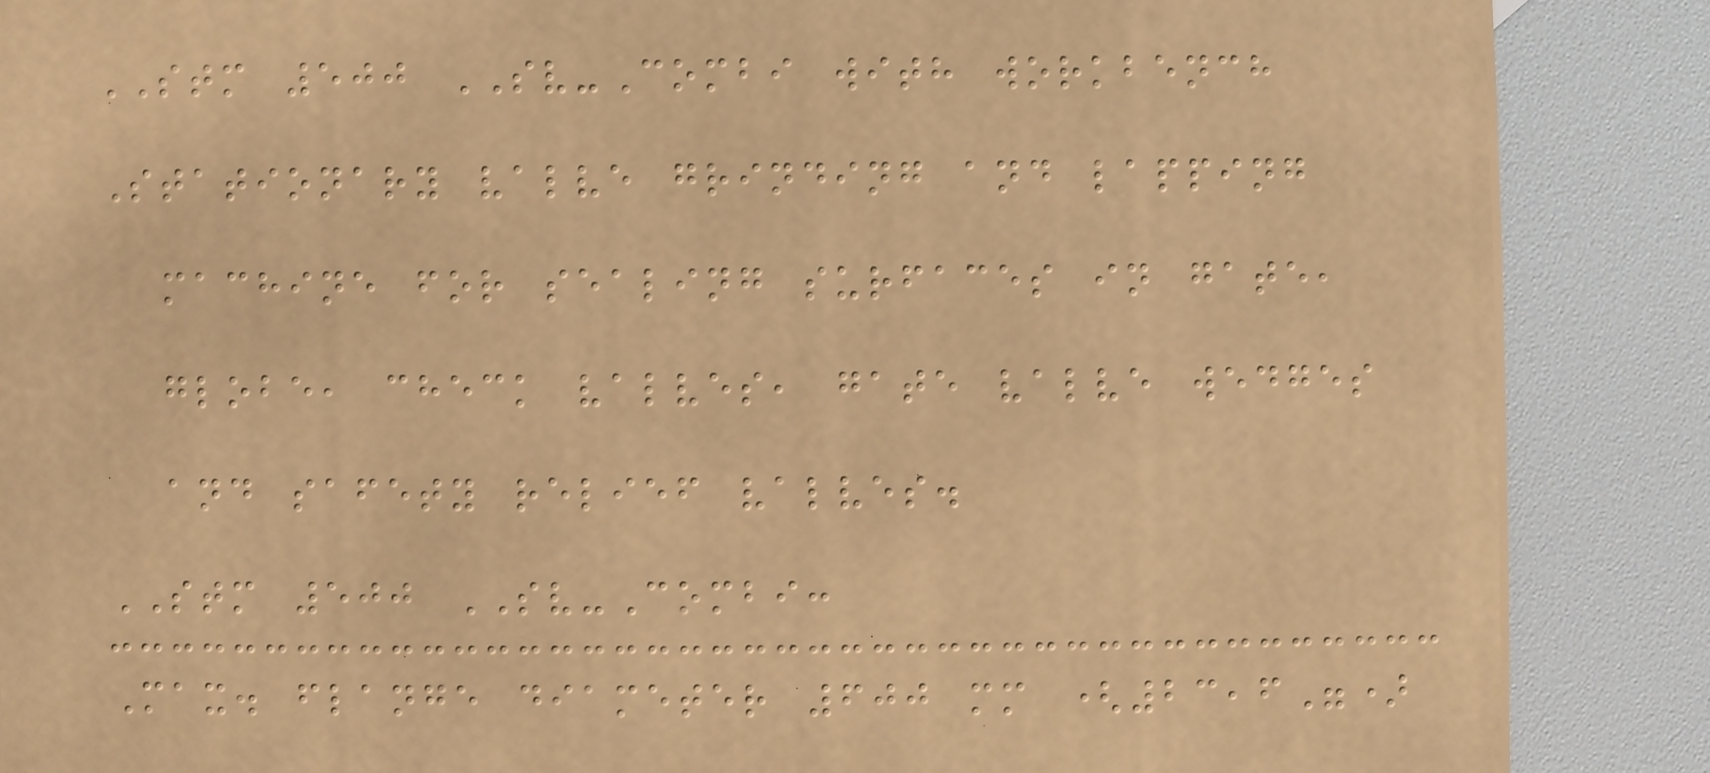STM 500 SV-Combi with workbench
Stationary valve grinding and lapping
machine for sealing surfaces in gate,
globe, check valves, gate valve wedges
and safety relief valves.
STM 500 SV-Combi:
Max. flange diameter 600 mm (23,6")
